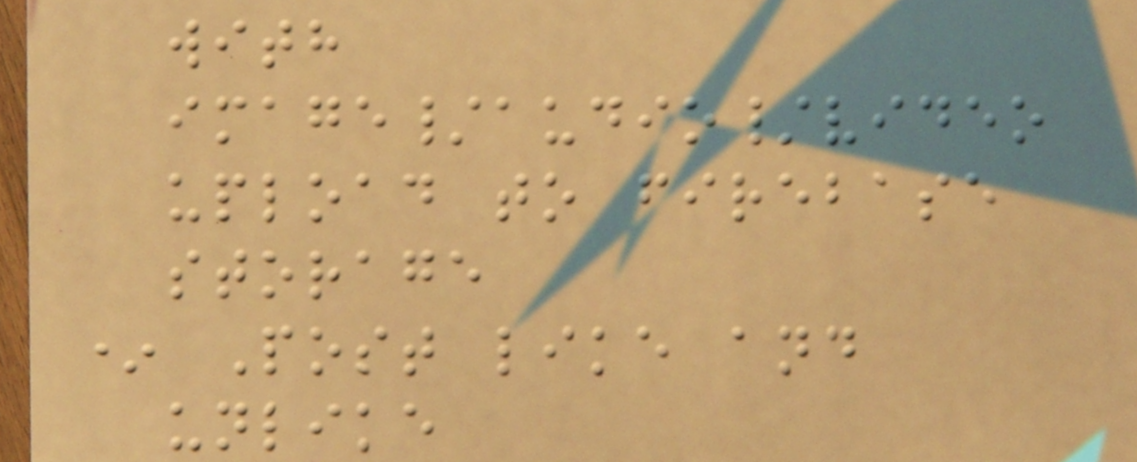with
image/audio/video
upload to firebase
storage
* Post like and
unlike
